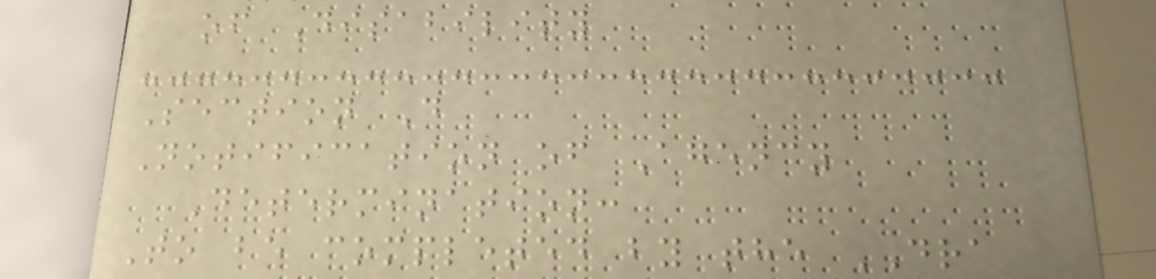of Disability
Section D
Notification of Agency
Determination:
To be completed by the DRA
